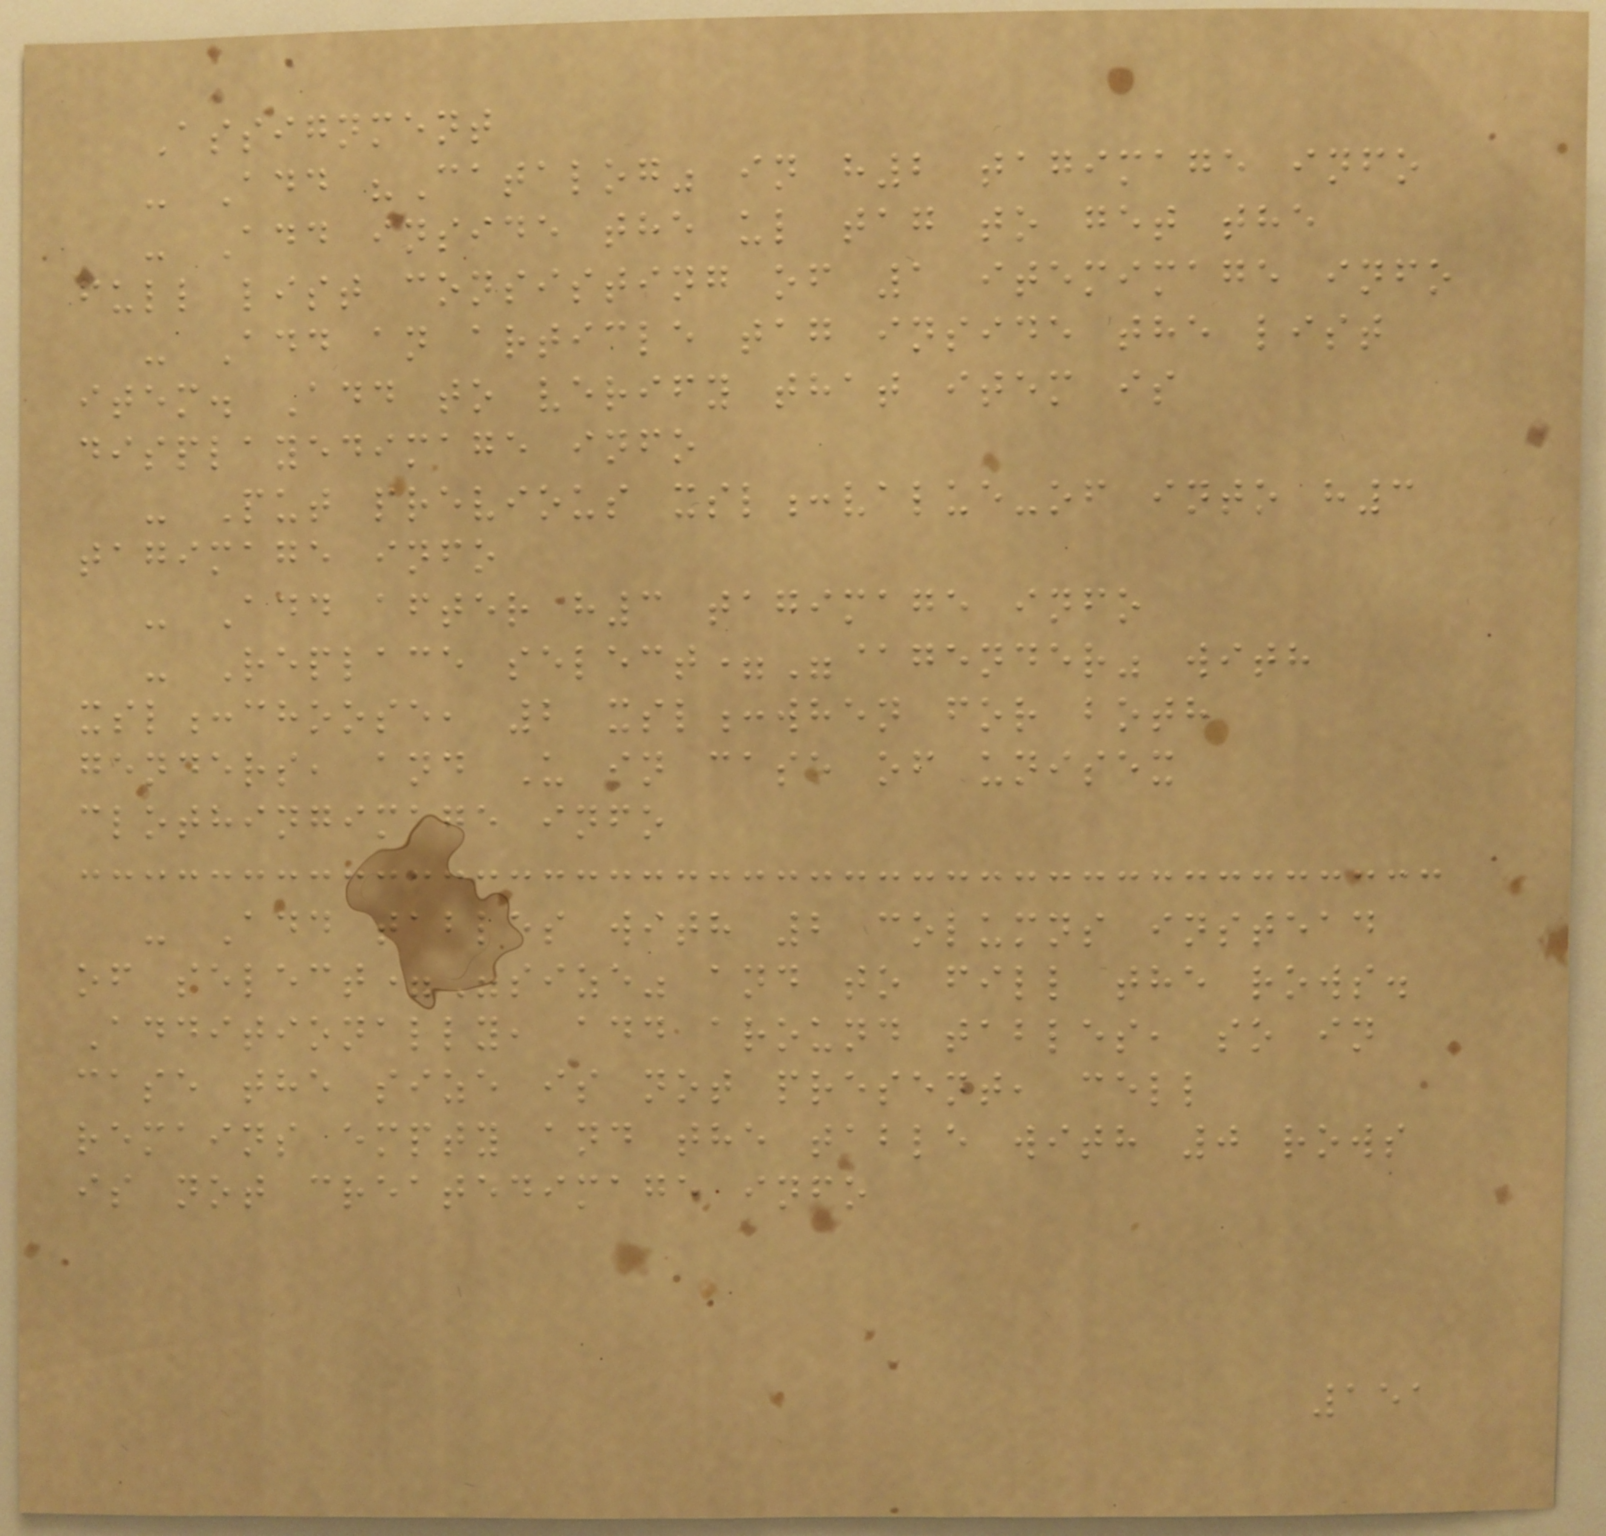Assignment
- Add "Catalog" in h2 tagimage info
- Add inside the ul tag to get the
full list consisting of 1 itemimage info
- Add an article tag inside the list
item. Add to verify that item is
displayedimage info
- Put previous xsl:value-of into h3
tagimage info
- Add after h3 tagimage info
- Replace select="@gender" with
xsl:choose, 2 xsl:when for both
genders, and U in case of unisex
clothingimage info
- Add tables with 2 columns instead
of select="size" and to fill the rows.
Additionally, add around tables, so in
case the size is not present, cell
remains empty and the table with 0 rows
is not createdimage info
151
